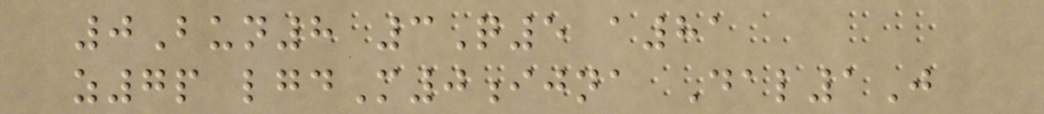0Bun8 3Q5 a81
z7p lgdM0ijna Dal1J
